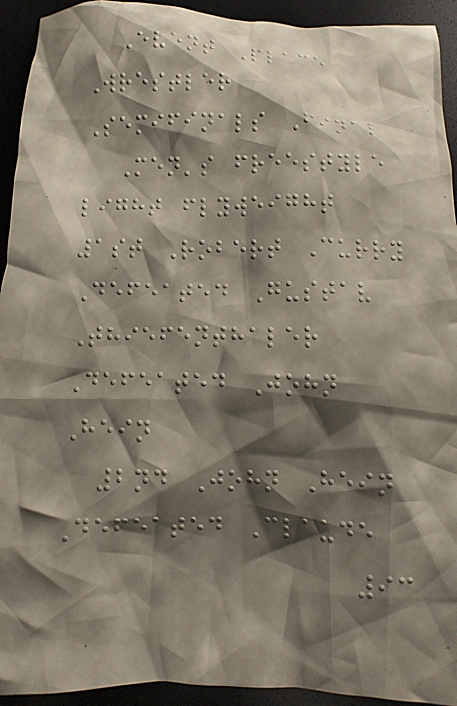Event Place
Wrestler
Semifinals Final
Men's freestyle
light flyweight
1st Robert Curry
Defeated Gustav
Thiefenthaler
Defeated John
Hein
2nd John Hein
Defeated Claude
93
